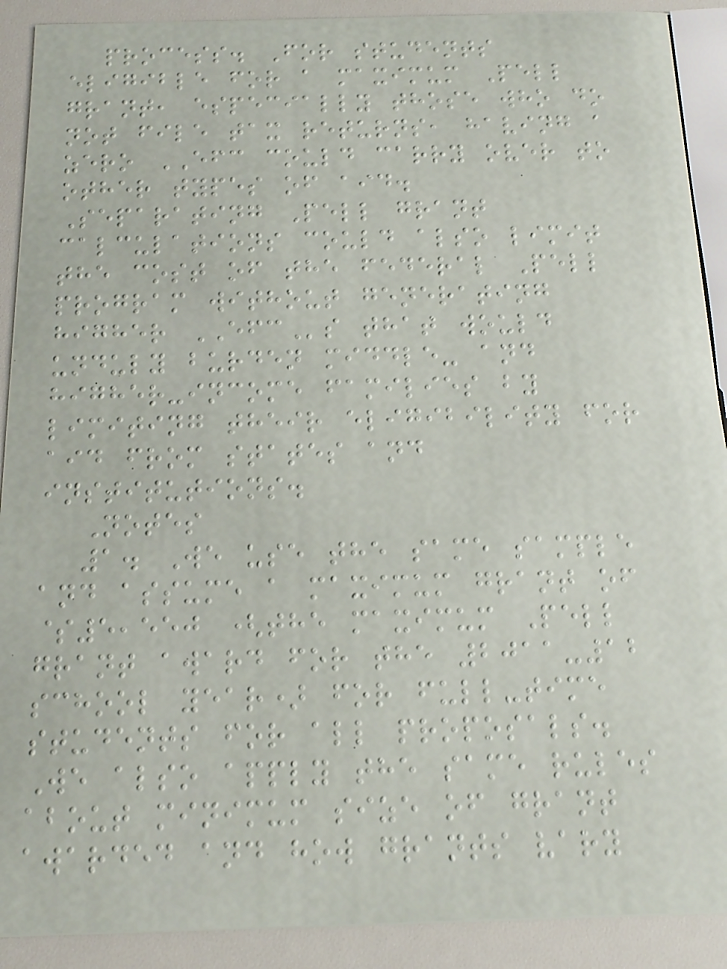process. For students
eligible for a maximum Pell
grant, especially those who do
not file tax returns, having a
zero EFC could carry over to
other types of aid.
Separating Pell grant
calculations could also limit
the cost of the federal Pell
program without generating
higher EFCs that would
unduly burden middle- and
higher-income families by
limiting their eligibility for
aid from states and
institutions.
Notes
1. We use the same sample
and assume a maximum grant of
$5,550 (the maximum Pell
grant award for the 2011-12
school year) for full-time
students for all proposals.
We also apply the same rules
about minimum size of grant
awarded and how grants vary
